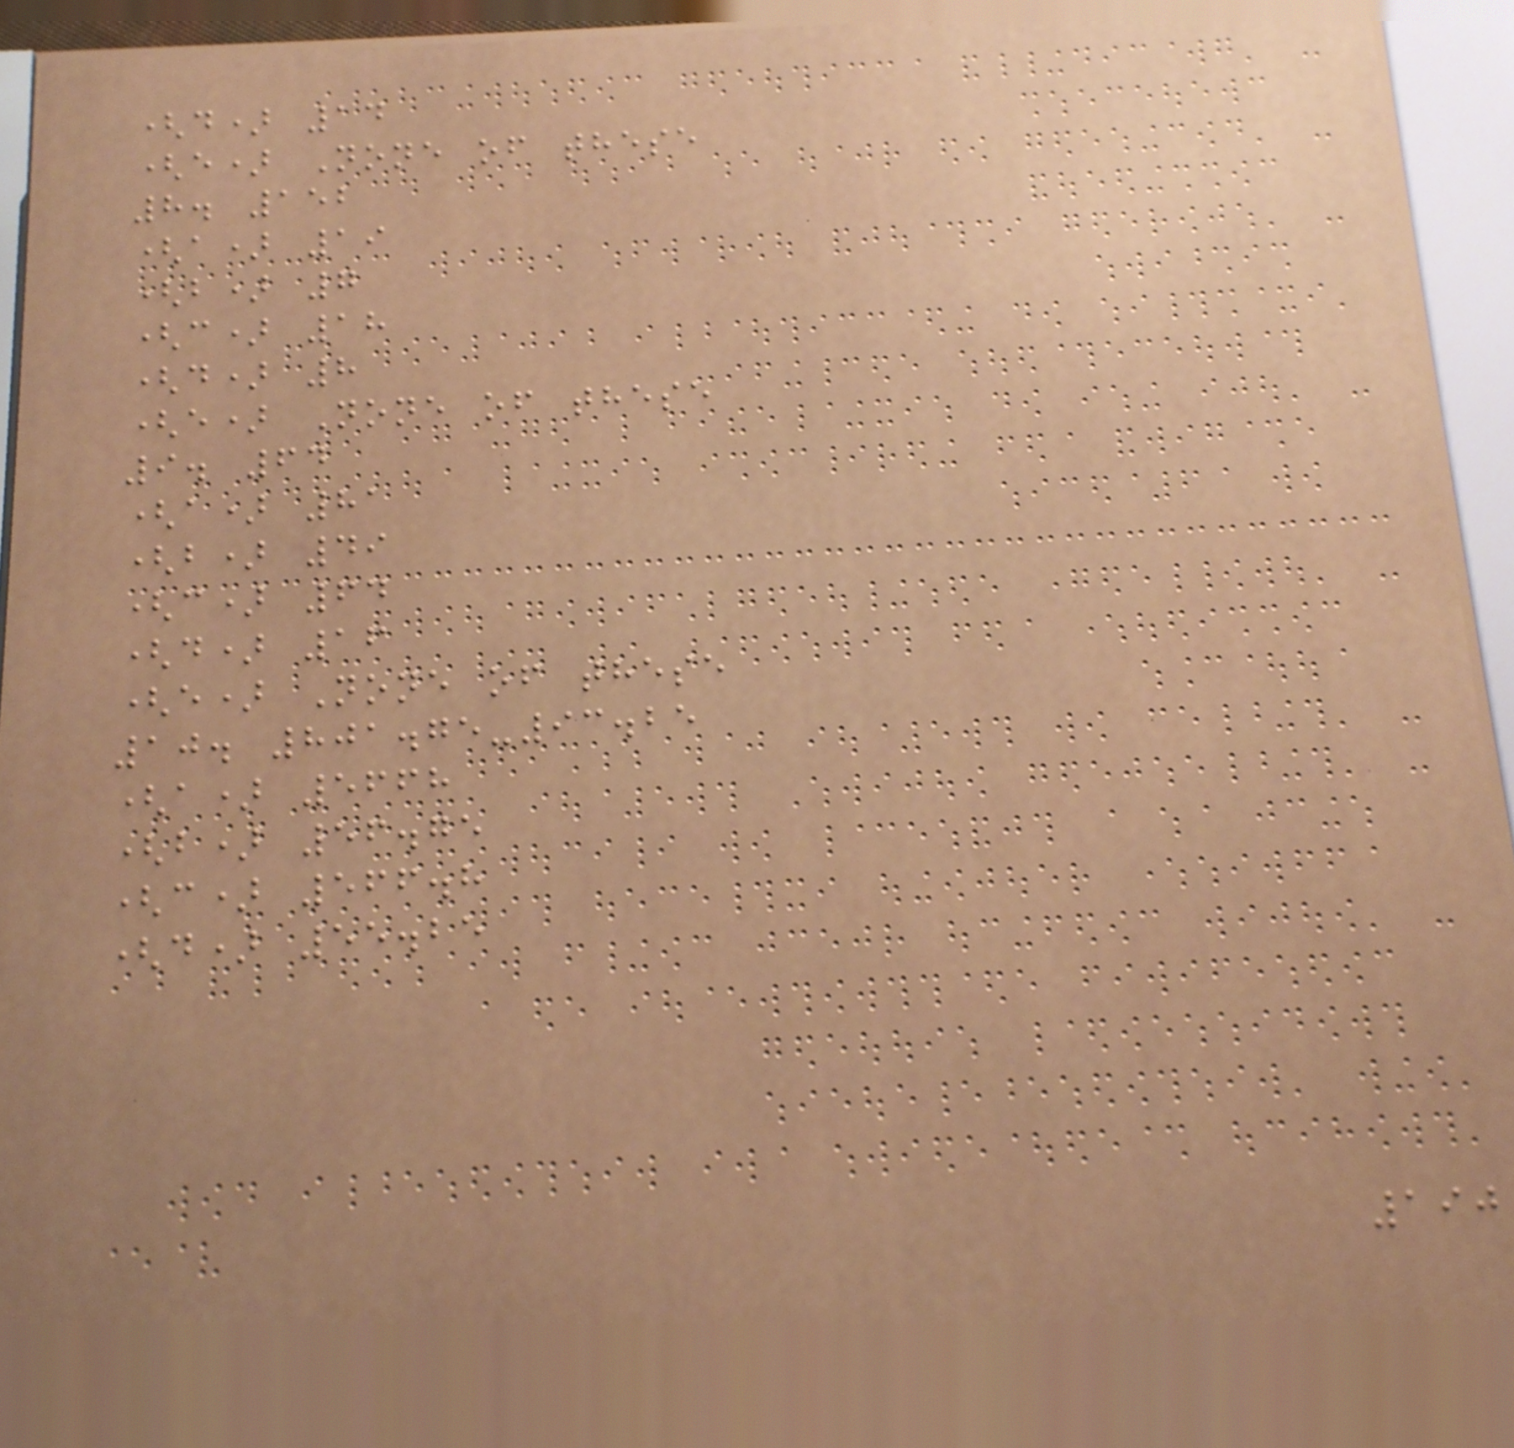(d) 14
(e) None of these
8. 152
(a) 19
(b) 7
(c) 18
(d) 8
(e) None of these
9. 64
(a) 81
(b) 49
(c) 64
(d) 16
(e) None of these
10. 801.75-93.25
(a) 5668
(b) 56.75
(c) 566.8
(d) 55.25
190
